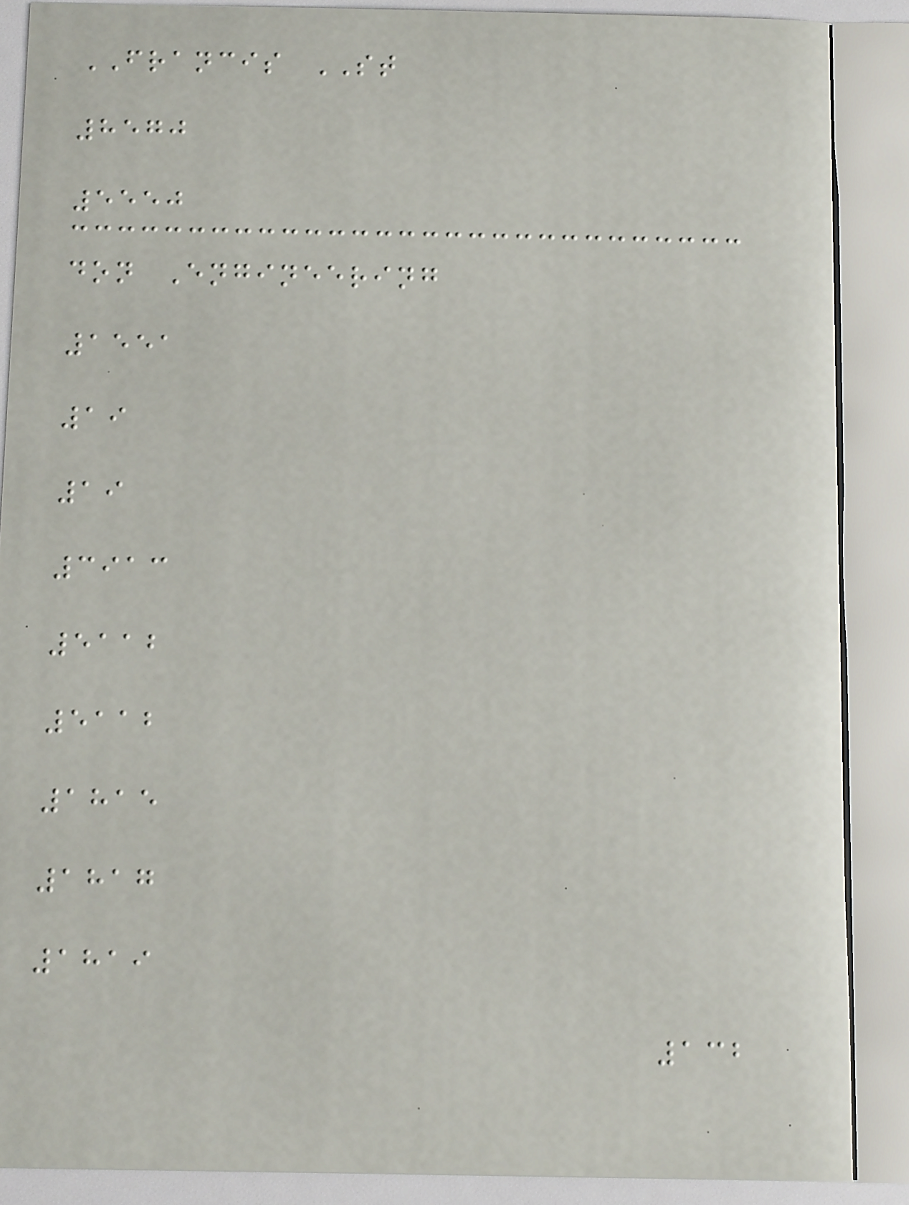FRANCIS ST
8570
5550
don Engineering
1551
19
19
3913
5112
5112
1815
1817
1819
132
